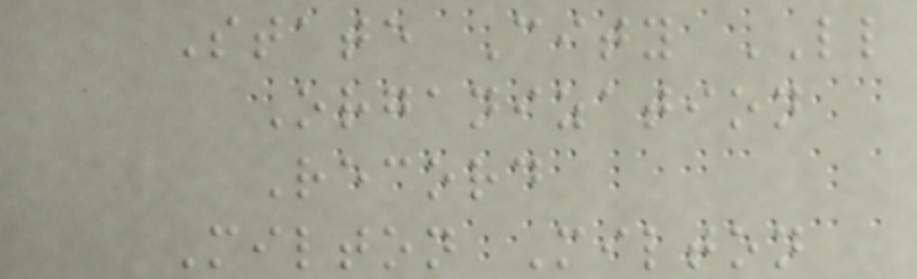State City LL
Organization
Record
Milton Milton
